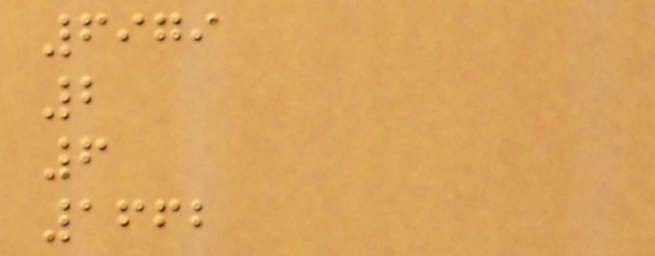6979
2
6
1662
